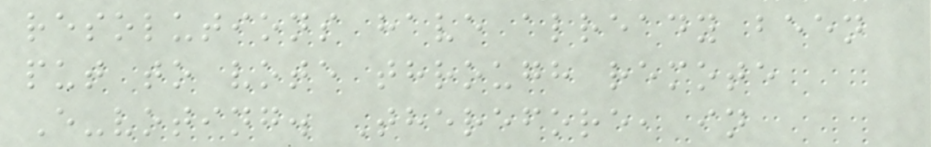resolutions have already been
put to vote through remote
E-voting. Therefore, in
